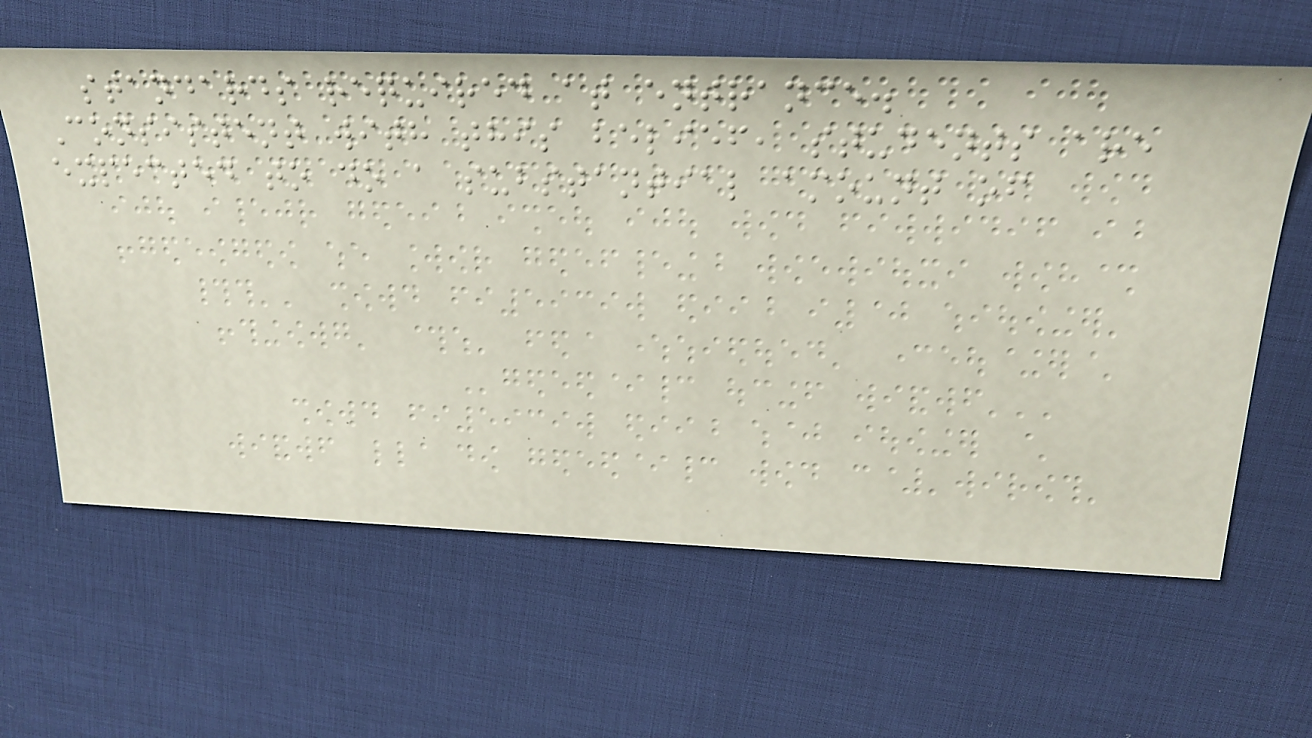standards required at entrance.
Consistent with this belief, students are
expected to do a substantial amount of
